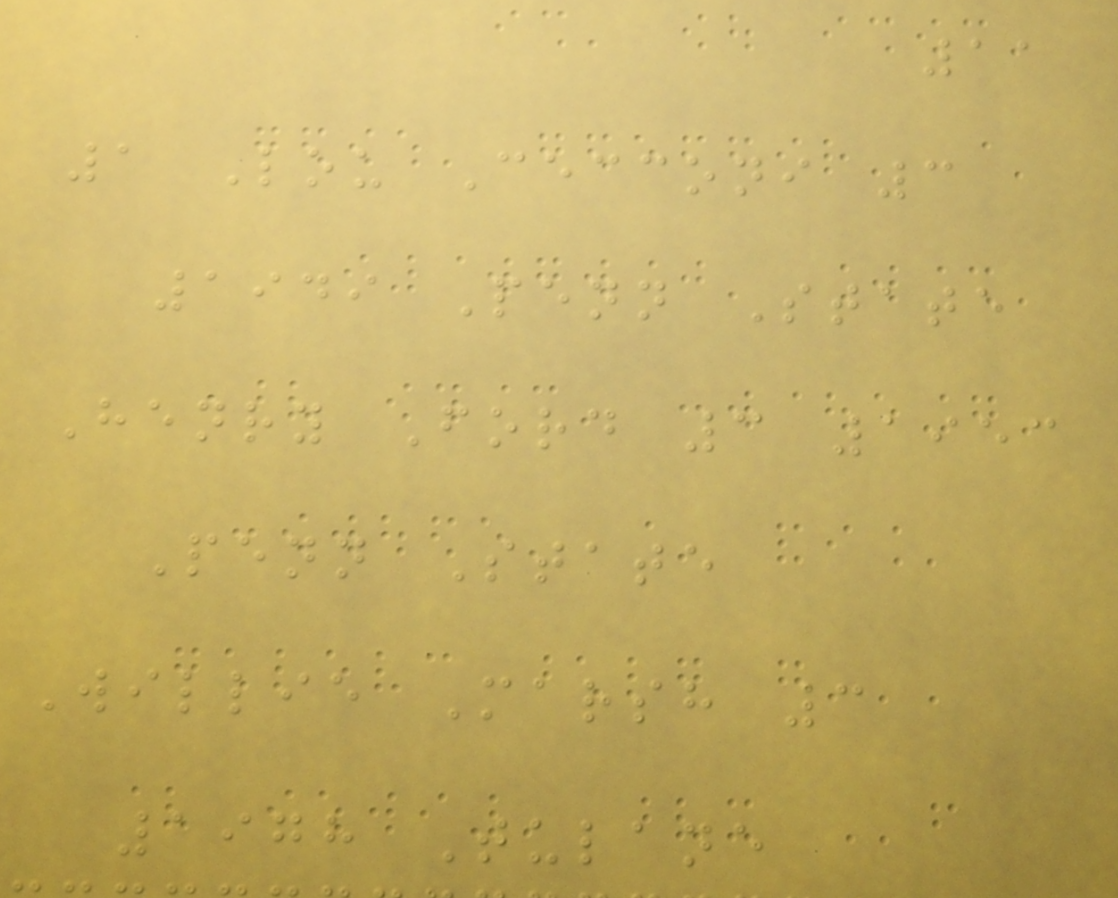11
1 Lou Cecconi 3
1949 Penn State
Henry Ford 3 1953
Penn State
Willie Marsh 3
1978 Tulane
